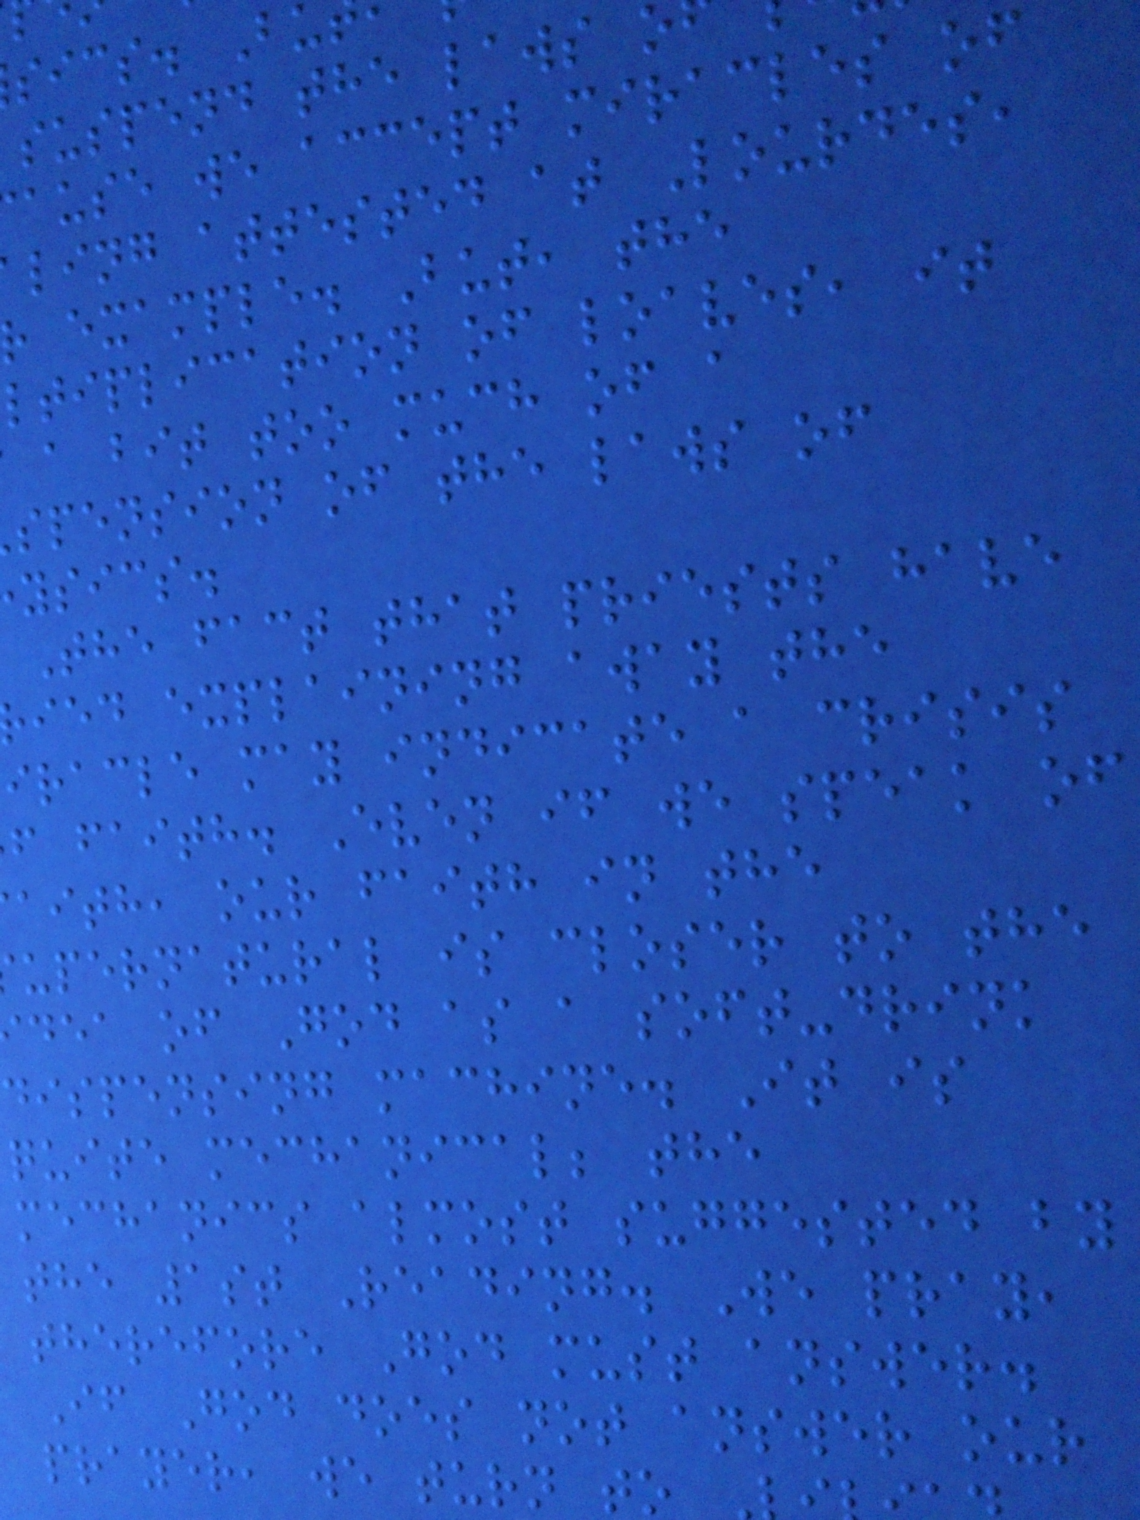sics. Bu
suspend the laws o
ause we accept miracles of
ling attested at Lourdes,
r example. But, the
ltiplication of loaves, it
a bit too much of a
spension of the laws of
ysics.
The fact that priests have
ied explaining away the
iracle may indicate a crisis
f faith. Even if we speak of
aith, our faith in the
upernatural is closer to the
dea of God as a soft-drink
dispensing machine. It is
quite mechanical; the
mechanics almost suggested by
the 1st Reading. We pray,
therefore God must answer.
If God does not answer our
prayer, we turn to
